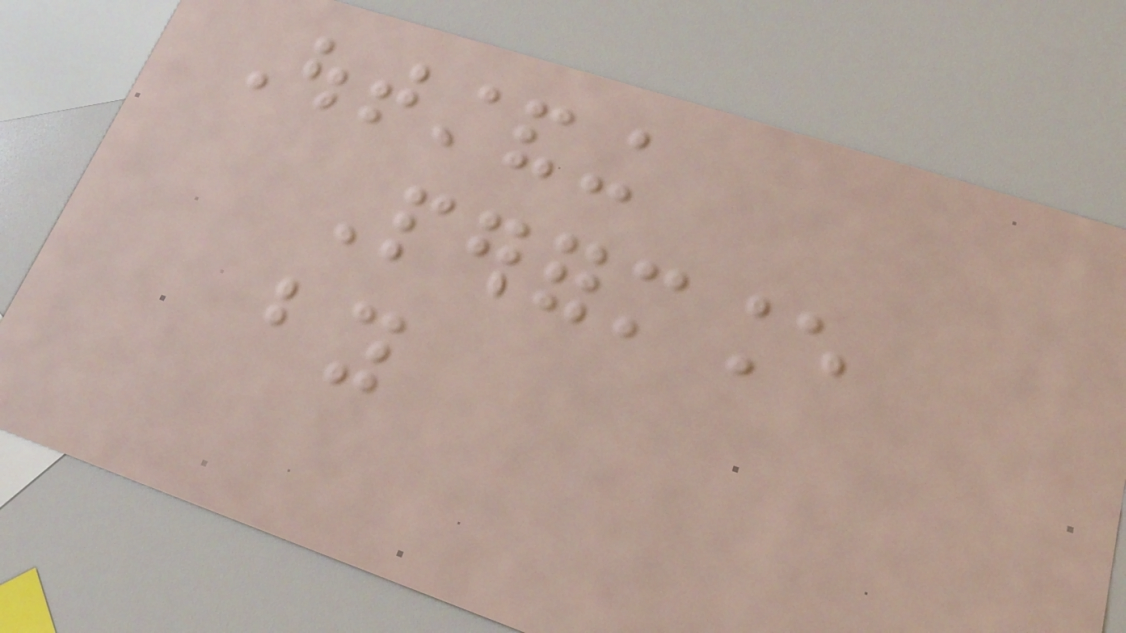Outstanding
Performance
by
